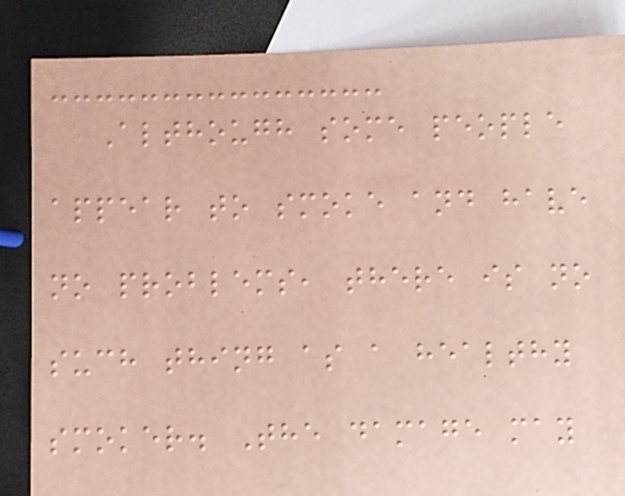Although some people
appear to smoke and have
no problems, there is no
such thing as a healthy
smoker. The damage may
